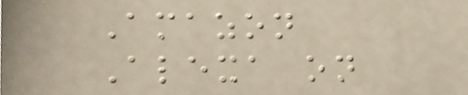Amazon
Alexa on
